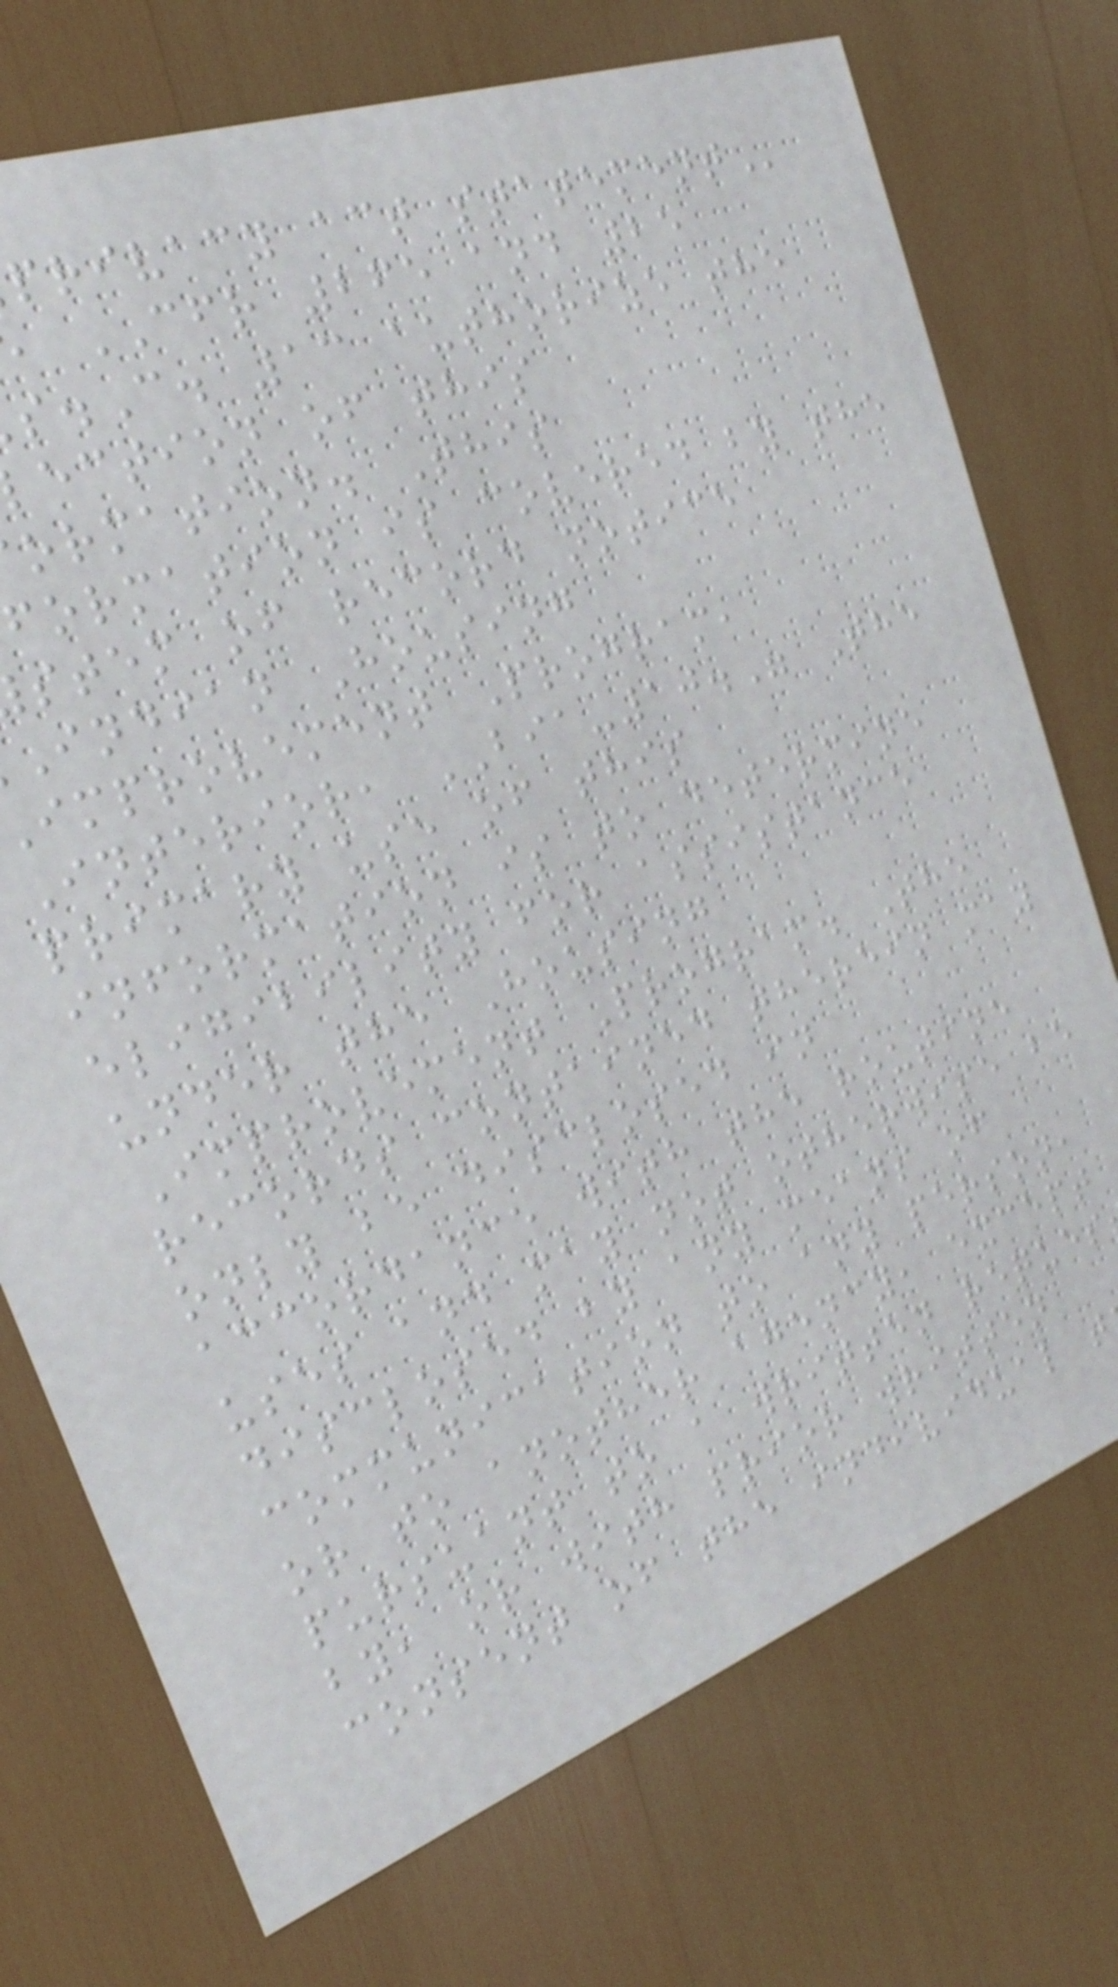privacy act
CFR 265 and 25
.C. 13 authorize the
ection of this
ormation. This
formation is covered by the
stem of record notice
Indian Housing
improvement Program,
Interior, BIA-10." The
primary use of this
information is to determine
eligibility for assistance
under the Housing
Improvement Program. The
records contained therein may
only be disclosed in
accordance with the routine
uses and may not otherwise be
disclosed by any means of
communication to any person,
or to another agency, except
pursuant to a written reques
by, or with prior written
consent of the individual t
